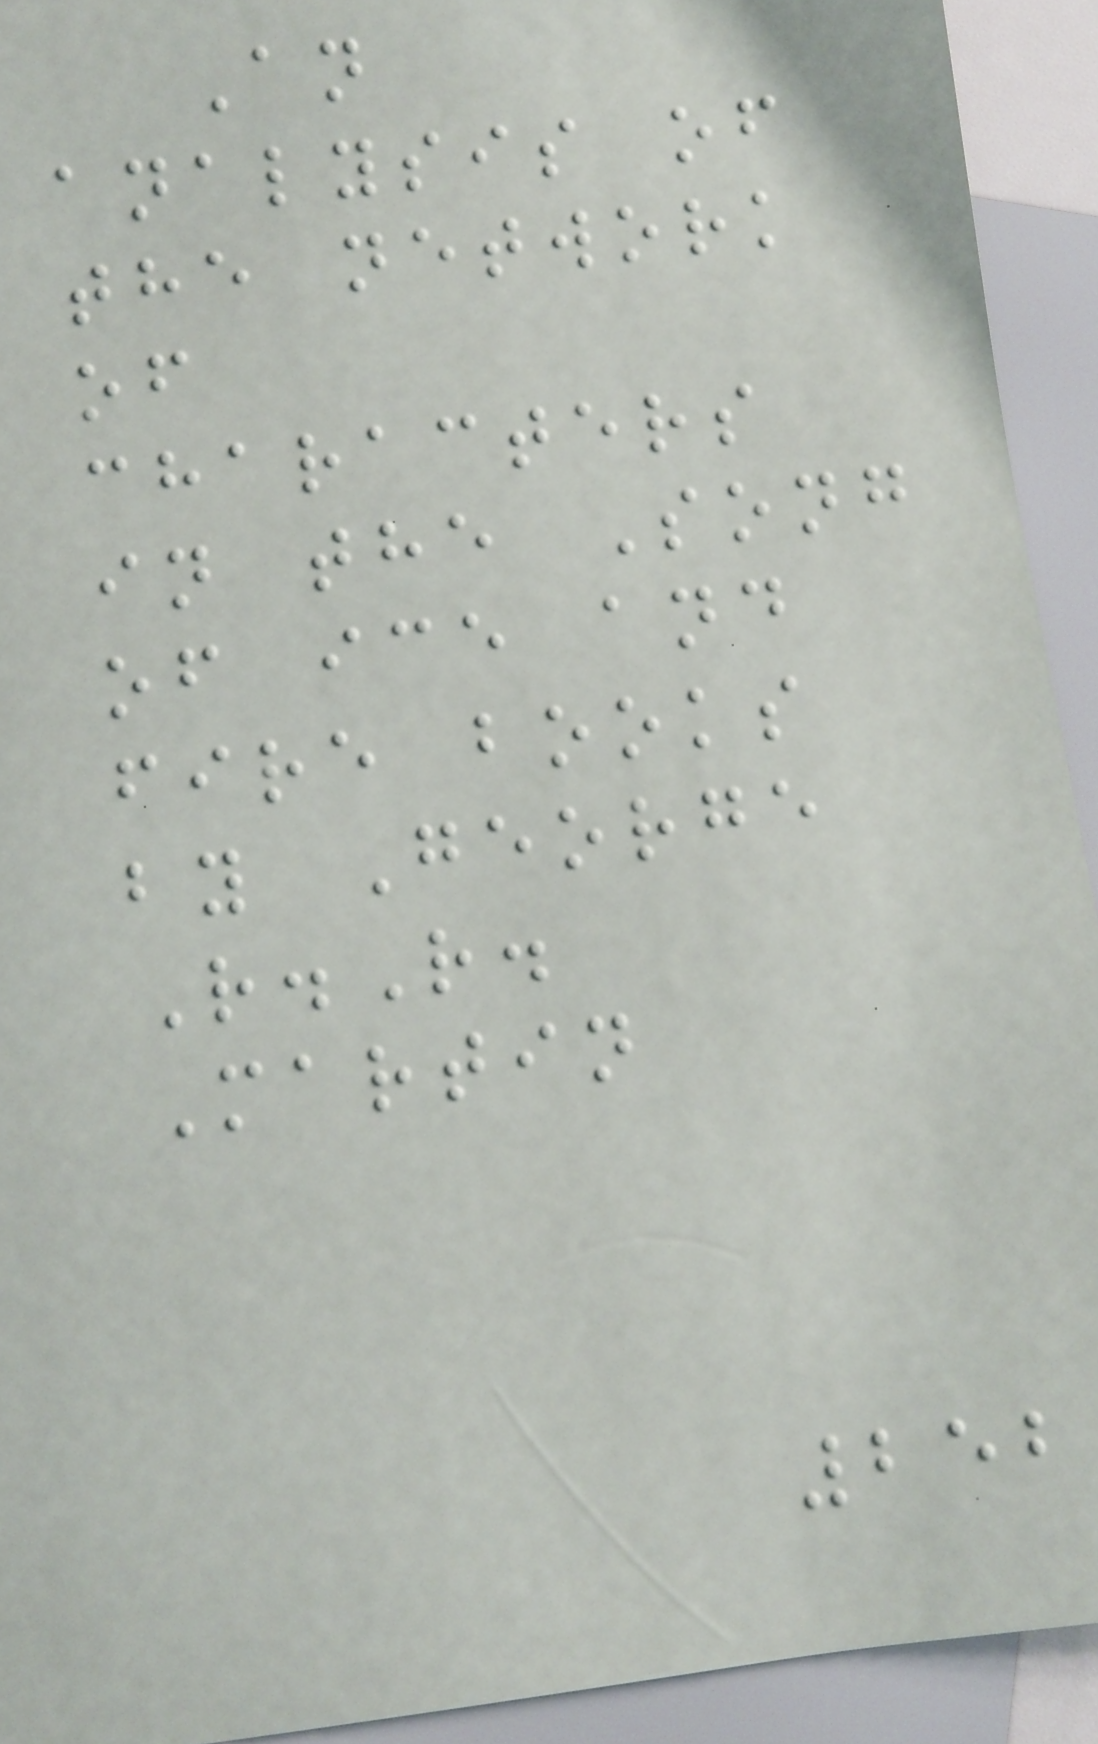An
analysis of
the network
of
characters
in the Song
of ice and
fire books
by George
R.R.
Martin
252
